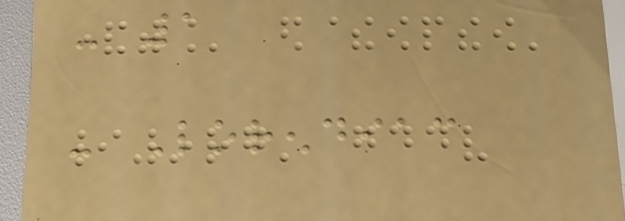- 1
- Lorendiac
